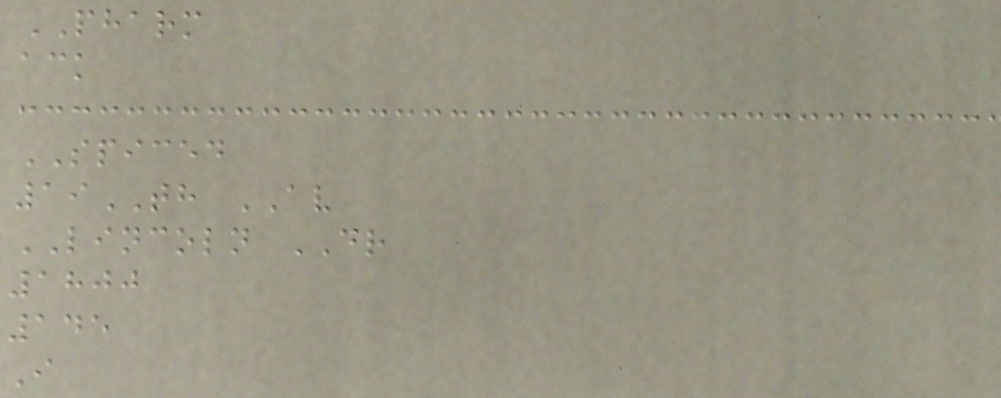PHARM
ack
SPICED
19TH AV
LINCOLN DR
1800
145
I
